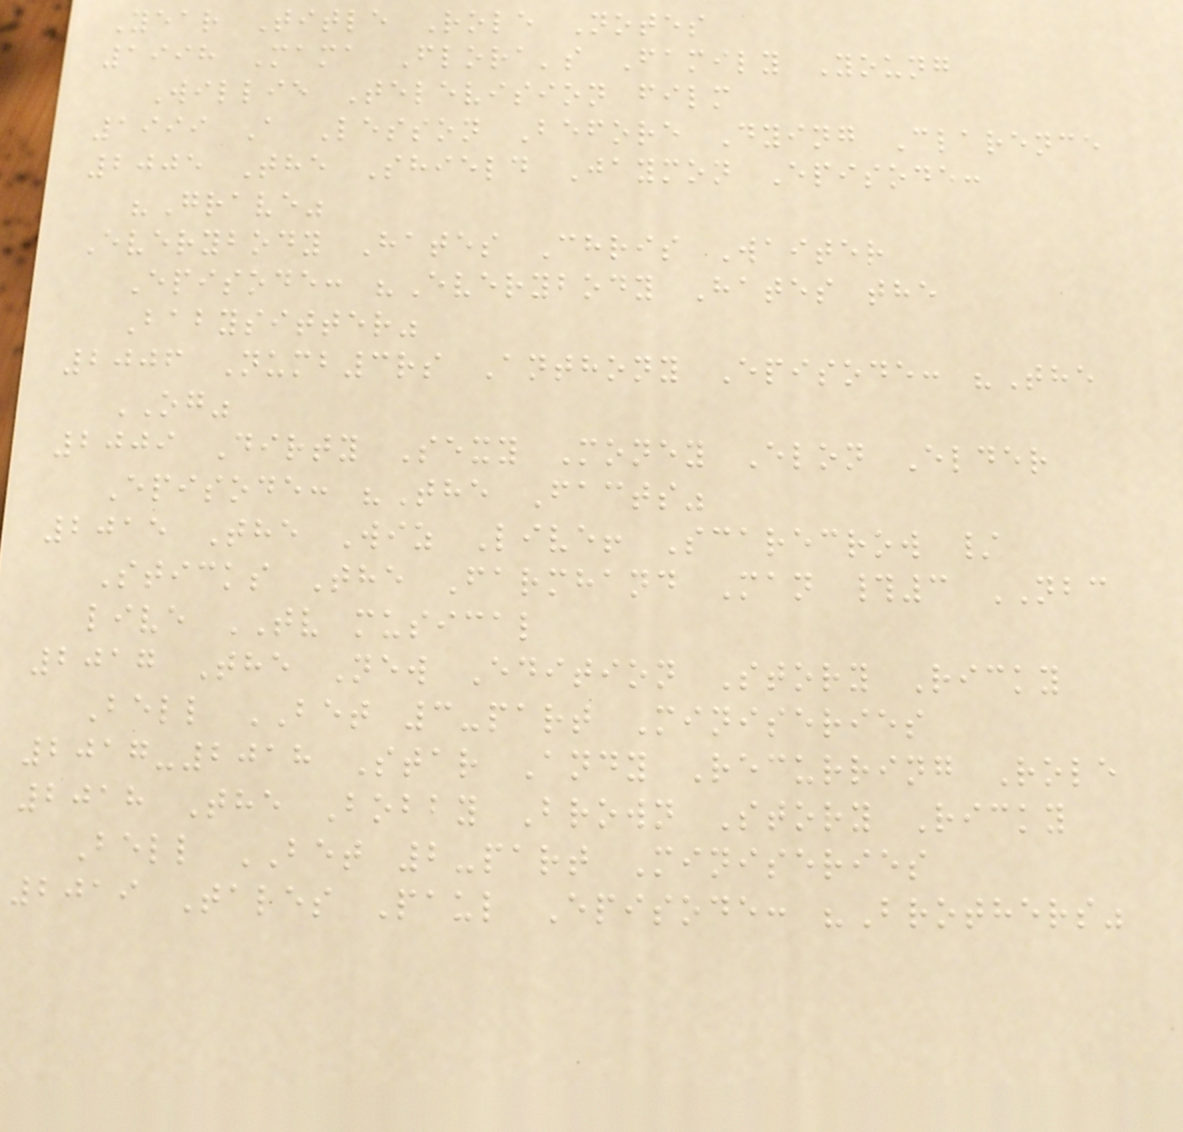Year Title Role Notes
1998 Mama Flora's Family Young
Willie Television film
1999 A Lesson Before Dying Clarence
2005 The Shield Jaymon Episode:
"Grave"
Everybody Hates Chris Waiter
Episode: "Everybody Hates the
Babysitter"
2006 Numb3rs Anthony Episode: "The
OG"
2009 Dirty Sexy Money Elon Elder
Episode: "The Facts"
2015 The Wiz Live! Scarecrow /
Sticks The Farmhand Man #3 NBC
live TV musical
2017 The New Edition Story Ricky
Bell BET 3-part Miniseries
2017-2018 Star Andy Recurring Role
2018 The Bobby Brown Story Ricky
Bell BET 2-part Miniseries
2019 Tales Paul Episode: "Brothers"
